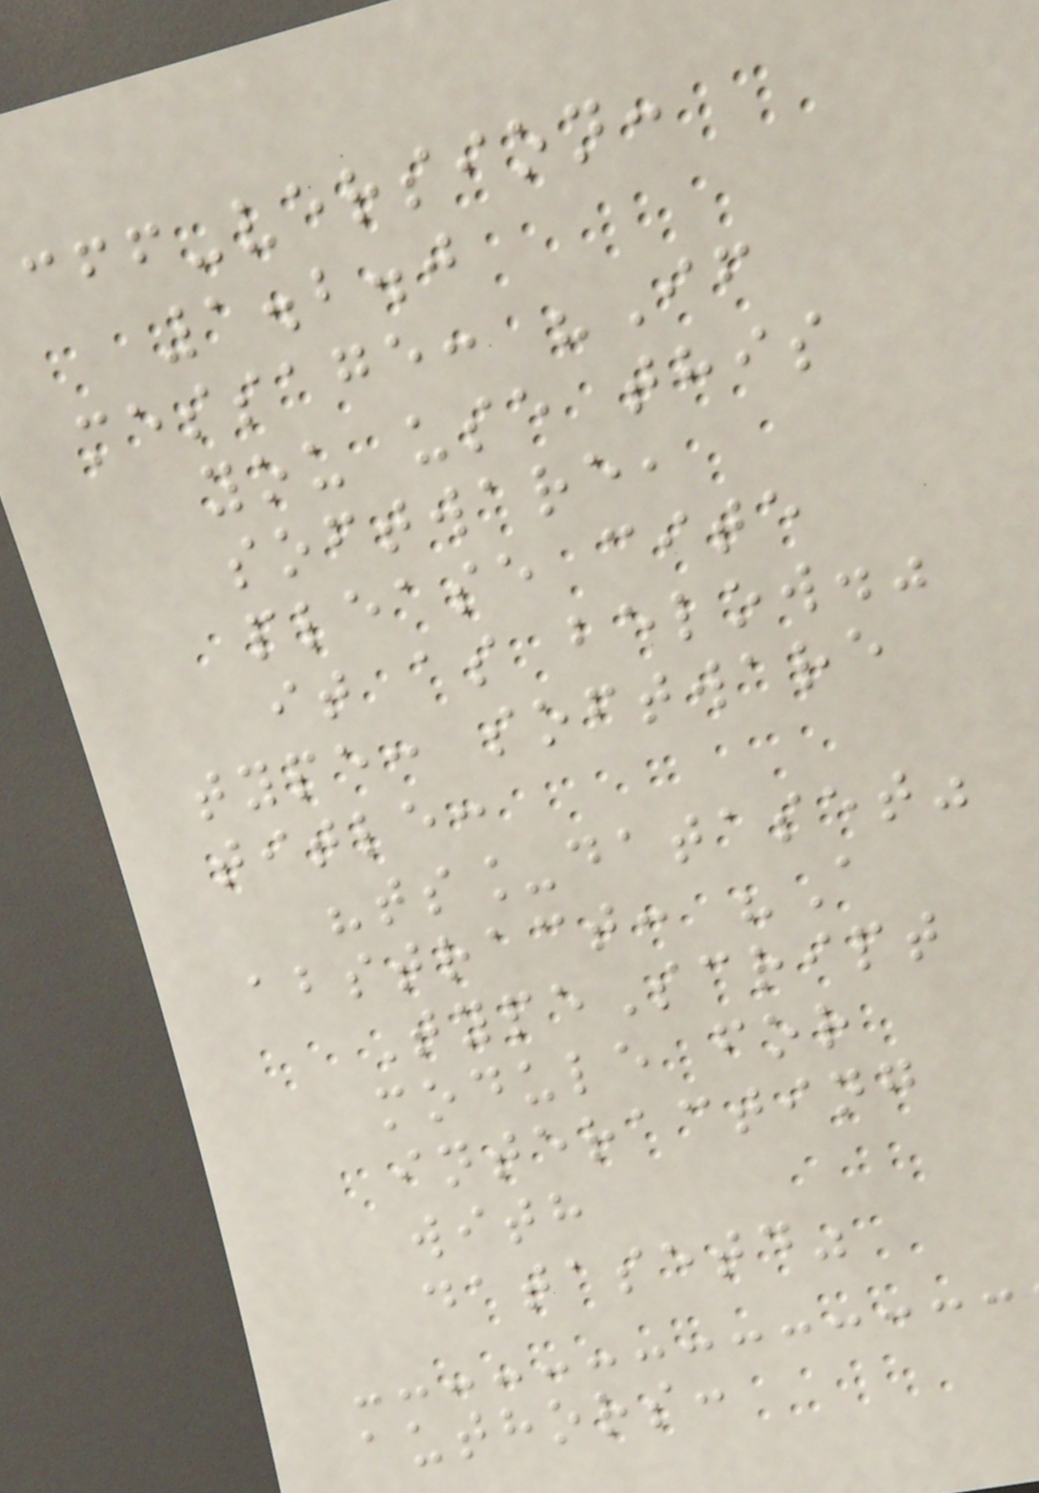cff-version:
1.2.0
message: "If
you use this
software,
please cite
it as below."
type: software
title:
"ts_dataset"
abstract: "A
TypeScript
module for
interacting
with
datasetd"
authors:
